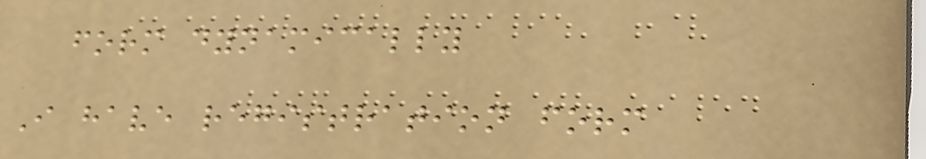form dynamically
I have registration form
